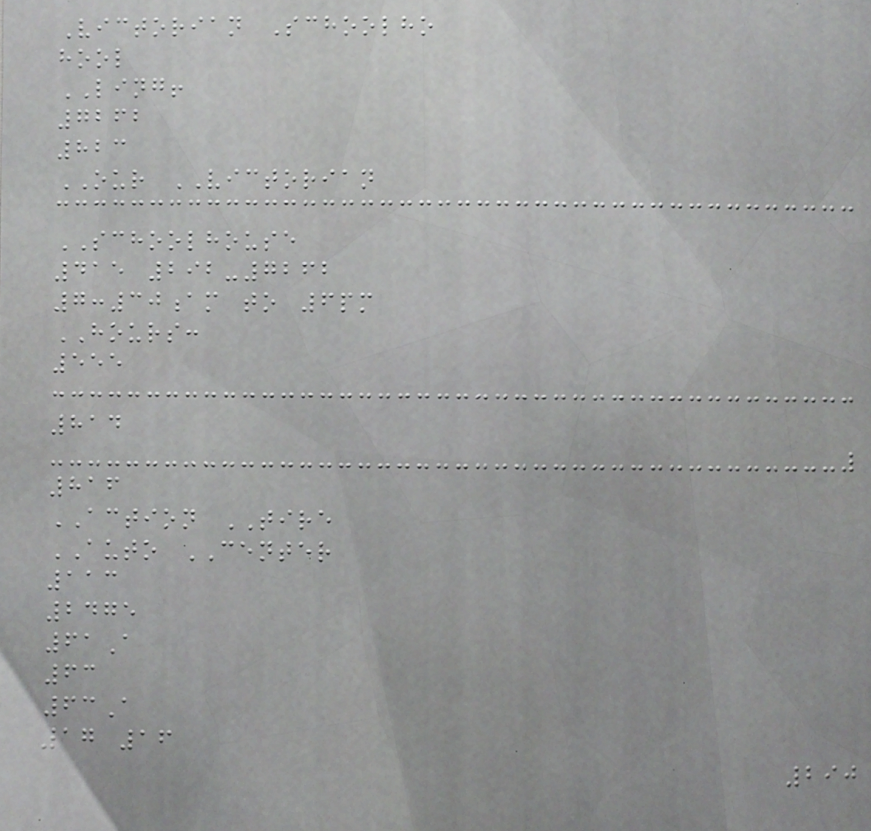Victorian Schoolho
hool
LING!
7262
823
OUR VICTORIAN
SCHOOLHOUSE
415 292-7262
7:30am to 6pm
HOURS:
555
814
816
ACTION TIRE
AUTO CENTER
113
2475
61A
63
63A
17 16
290
